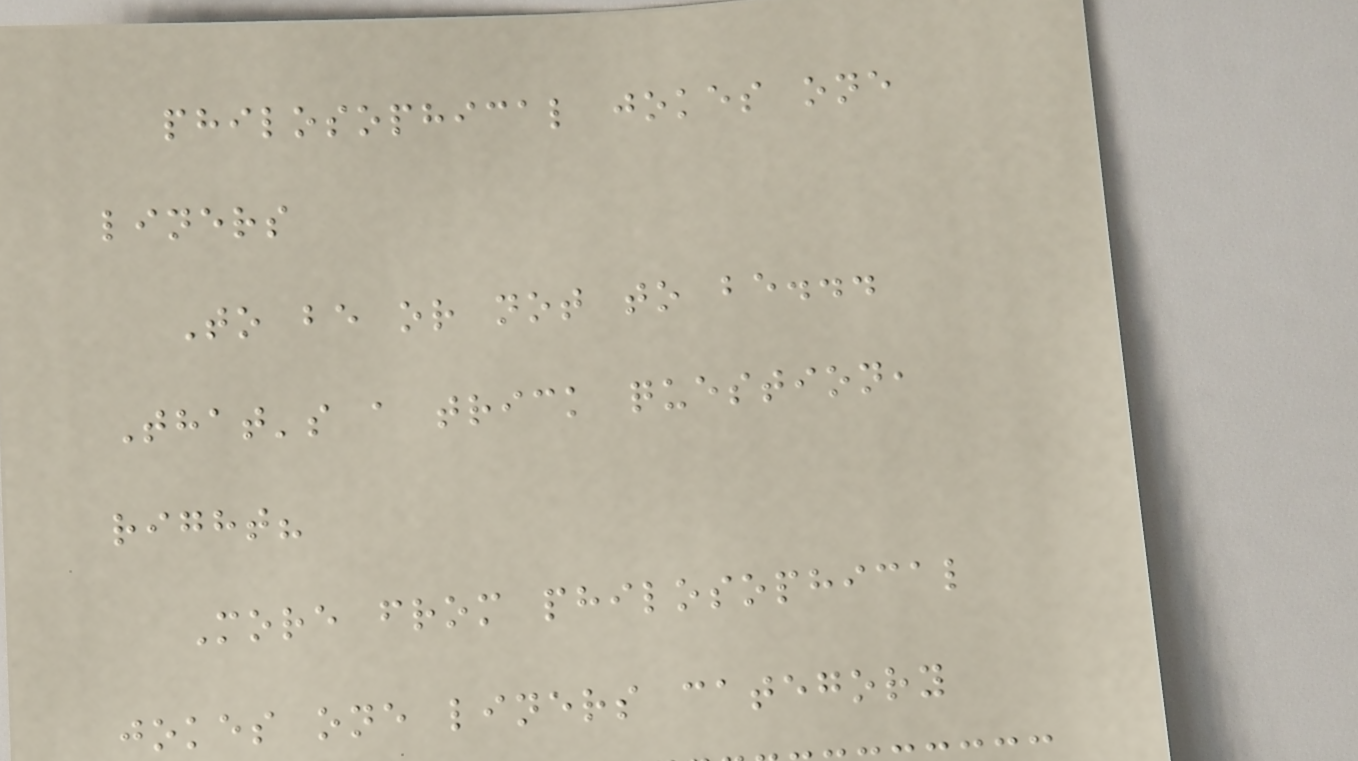philosophical jokes one
liners
To be or not to be...
That's a trick question,
right?
More from philosophical
jokes one liners category
